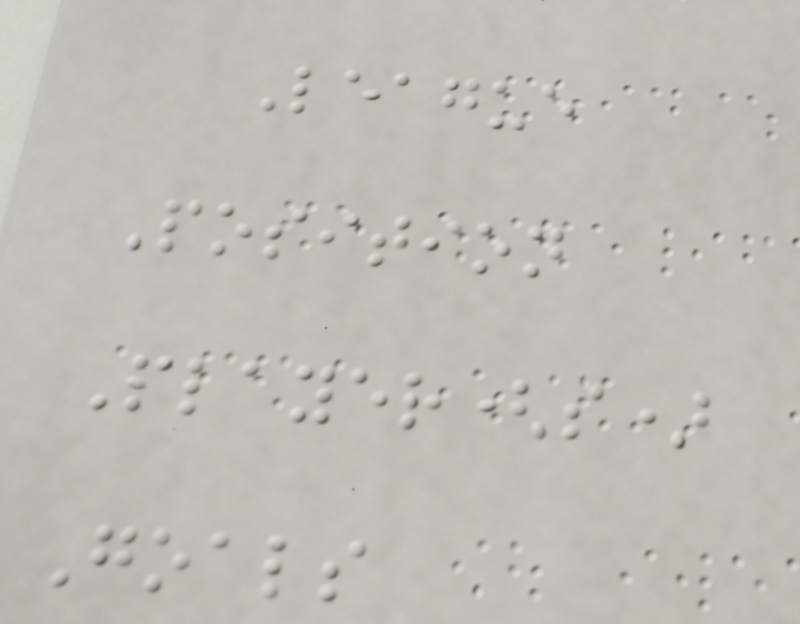League
Position
Player(s)
Goals
